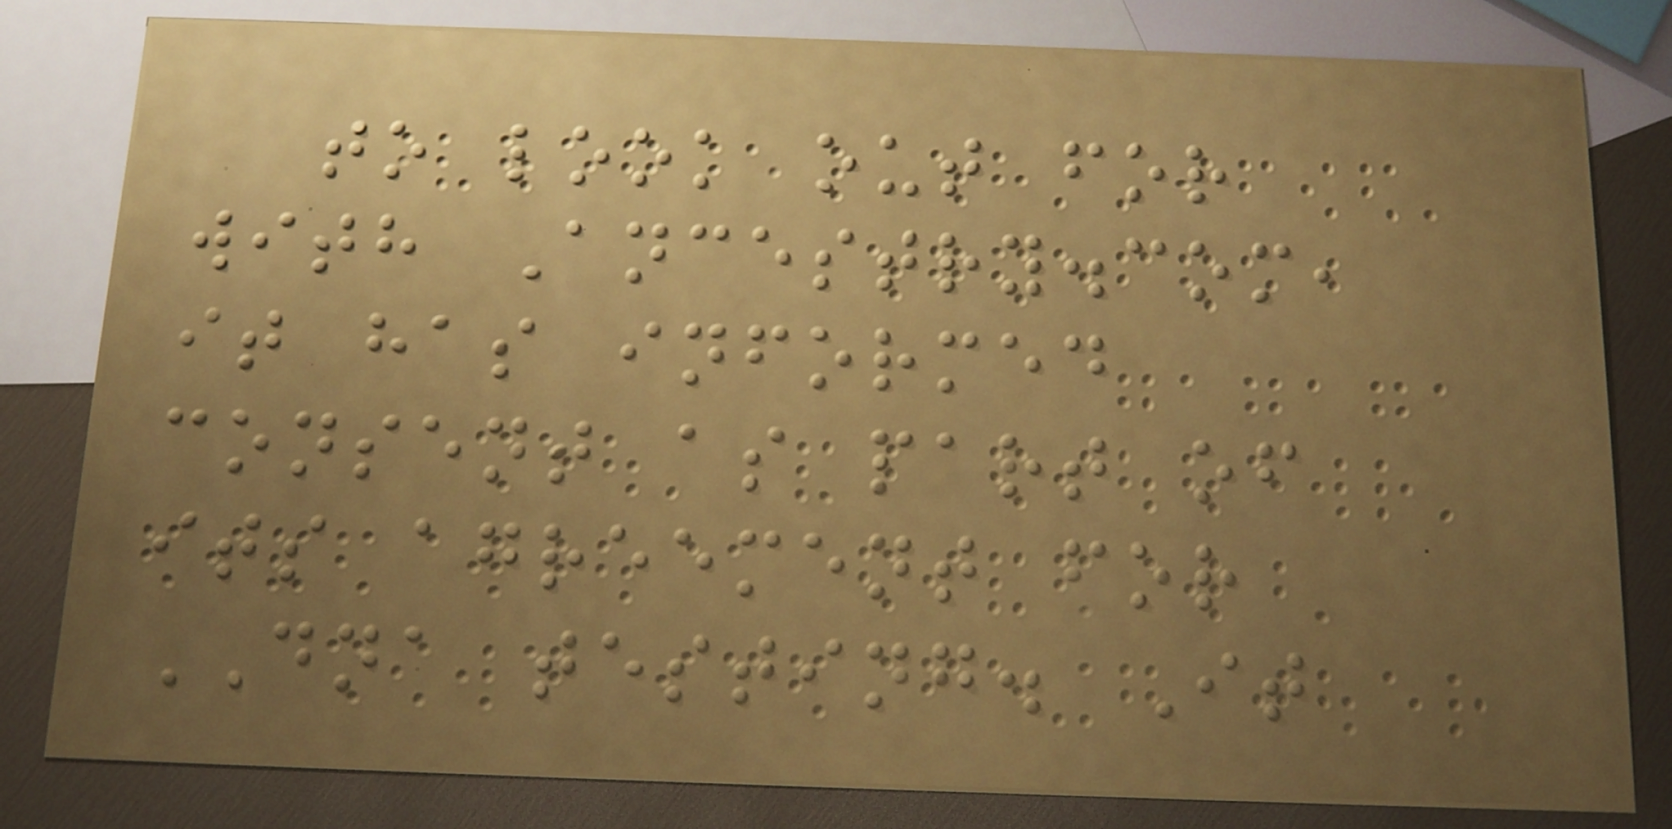to look out for
with Ancestry.com,
it has informed
consent as part of
its agreement for
DNA testing. It
